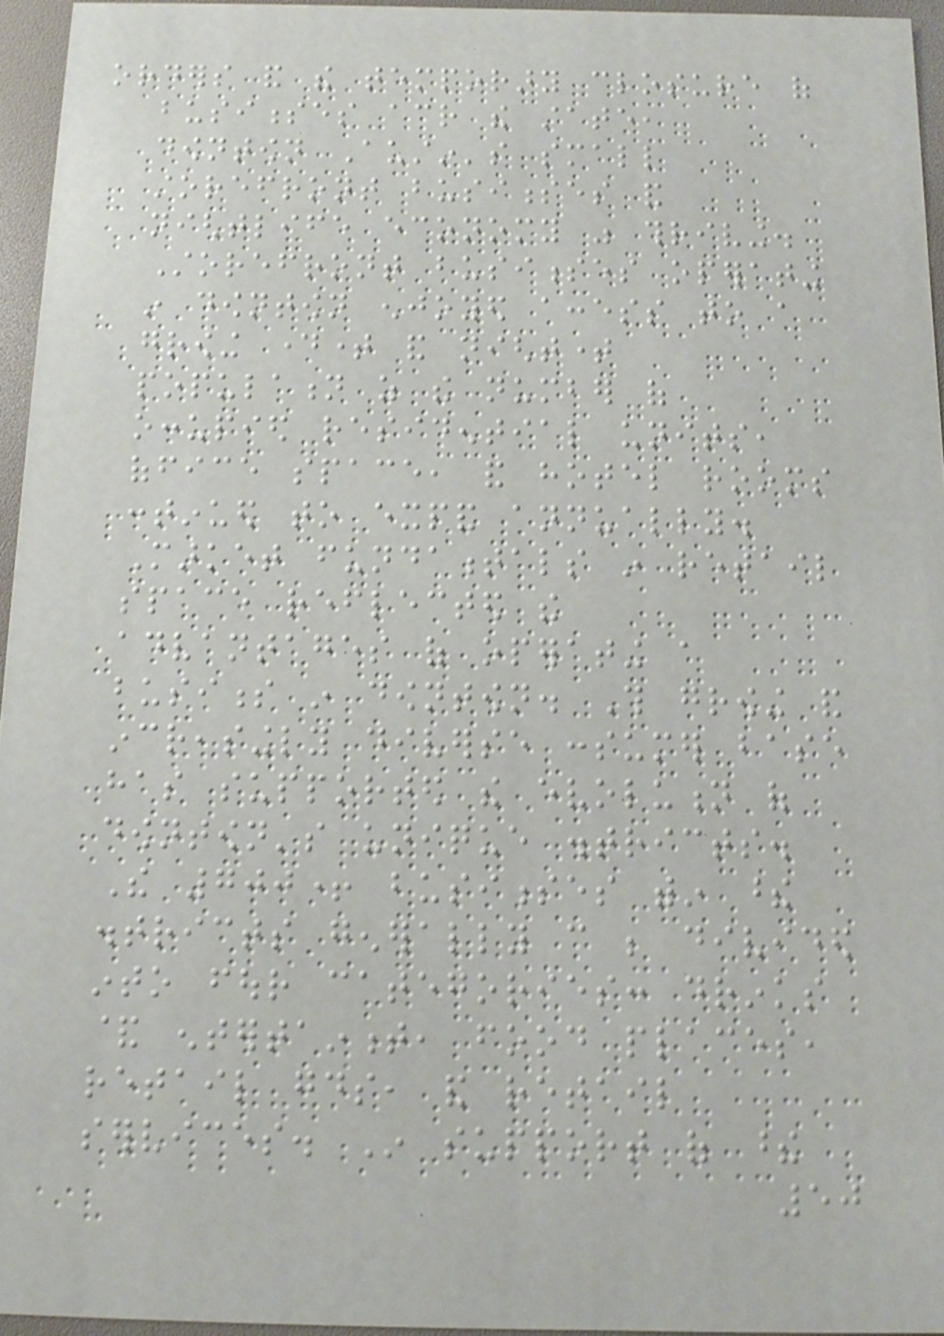orders and the temporary closure of
businesses across the state,
downtown Austin's small
storefront businesses and
nightlife economy was thriving.
Storefront businesses operating
in downtown enjoyed access to a
growing daytime and nighttime
population as the number of
occupied residential units,
office space, and hotel rooms
continued to expand annually.
Market fundamentals in retail
space reflected the
advantages of operating a
business in downtown. This growing and
increasingly diverse consumer base
has supported the evolution of
downtown's unique districts.
The 700+ businesses within these
districts generally can be divided
into four categories: drinks
& entertainment, food places,
retail goods, and retail
services. In support of these
50
